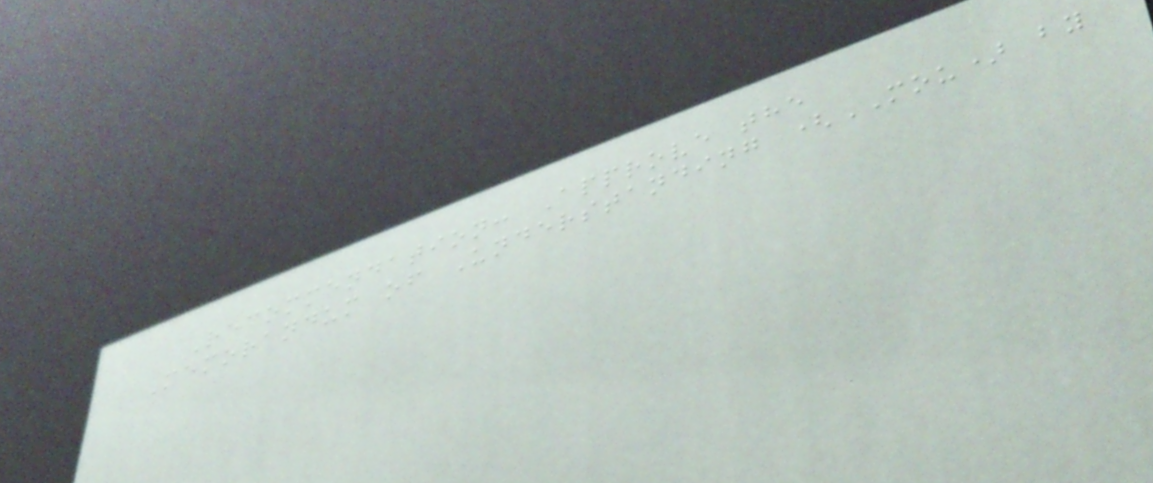Recommendation: Approve the
Memorandum of Understanding (MOU) by
